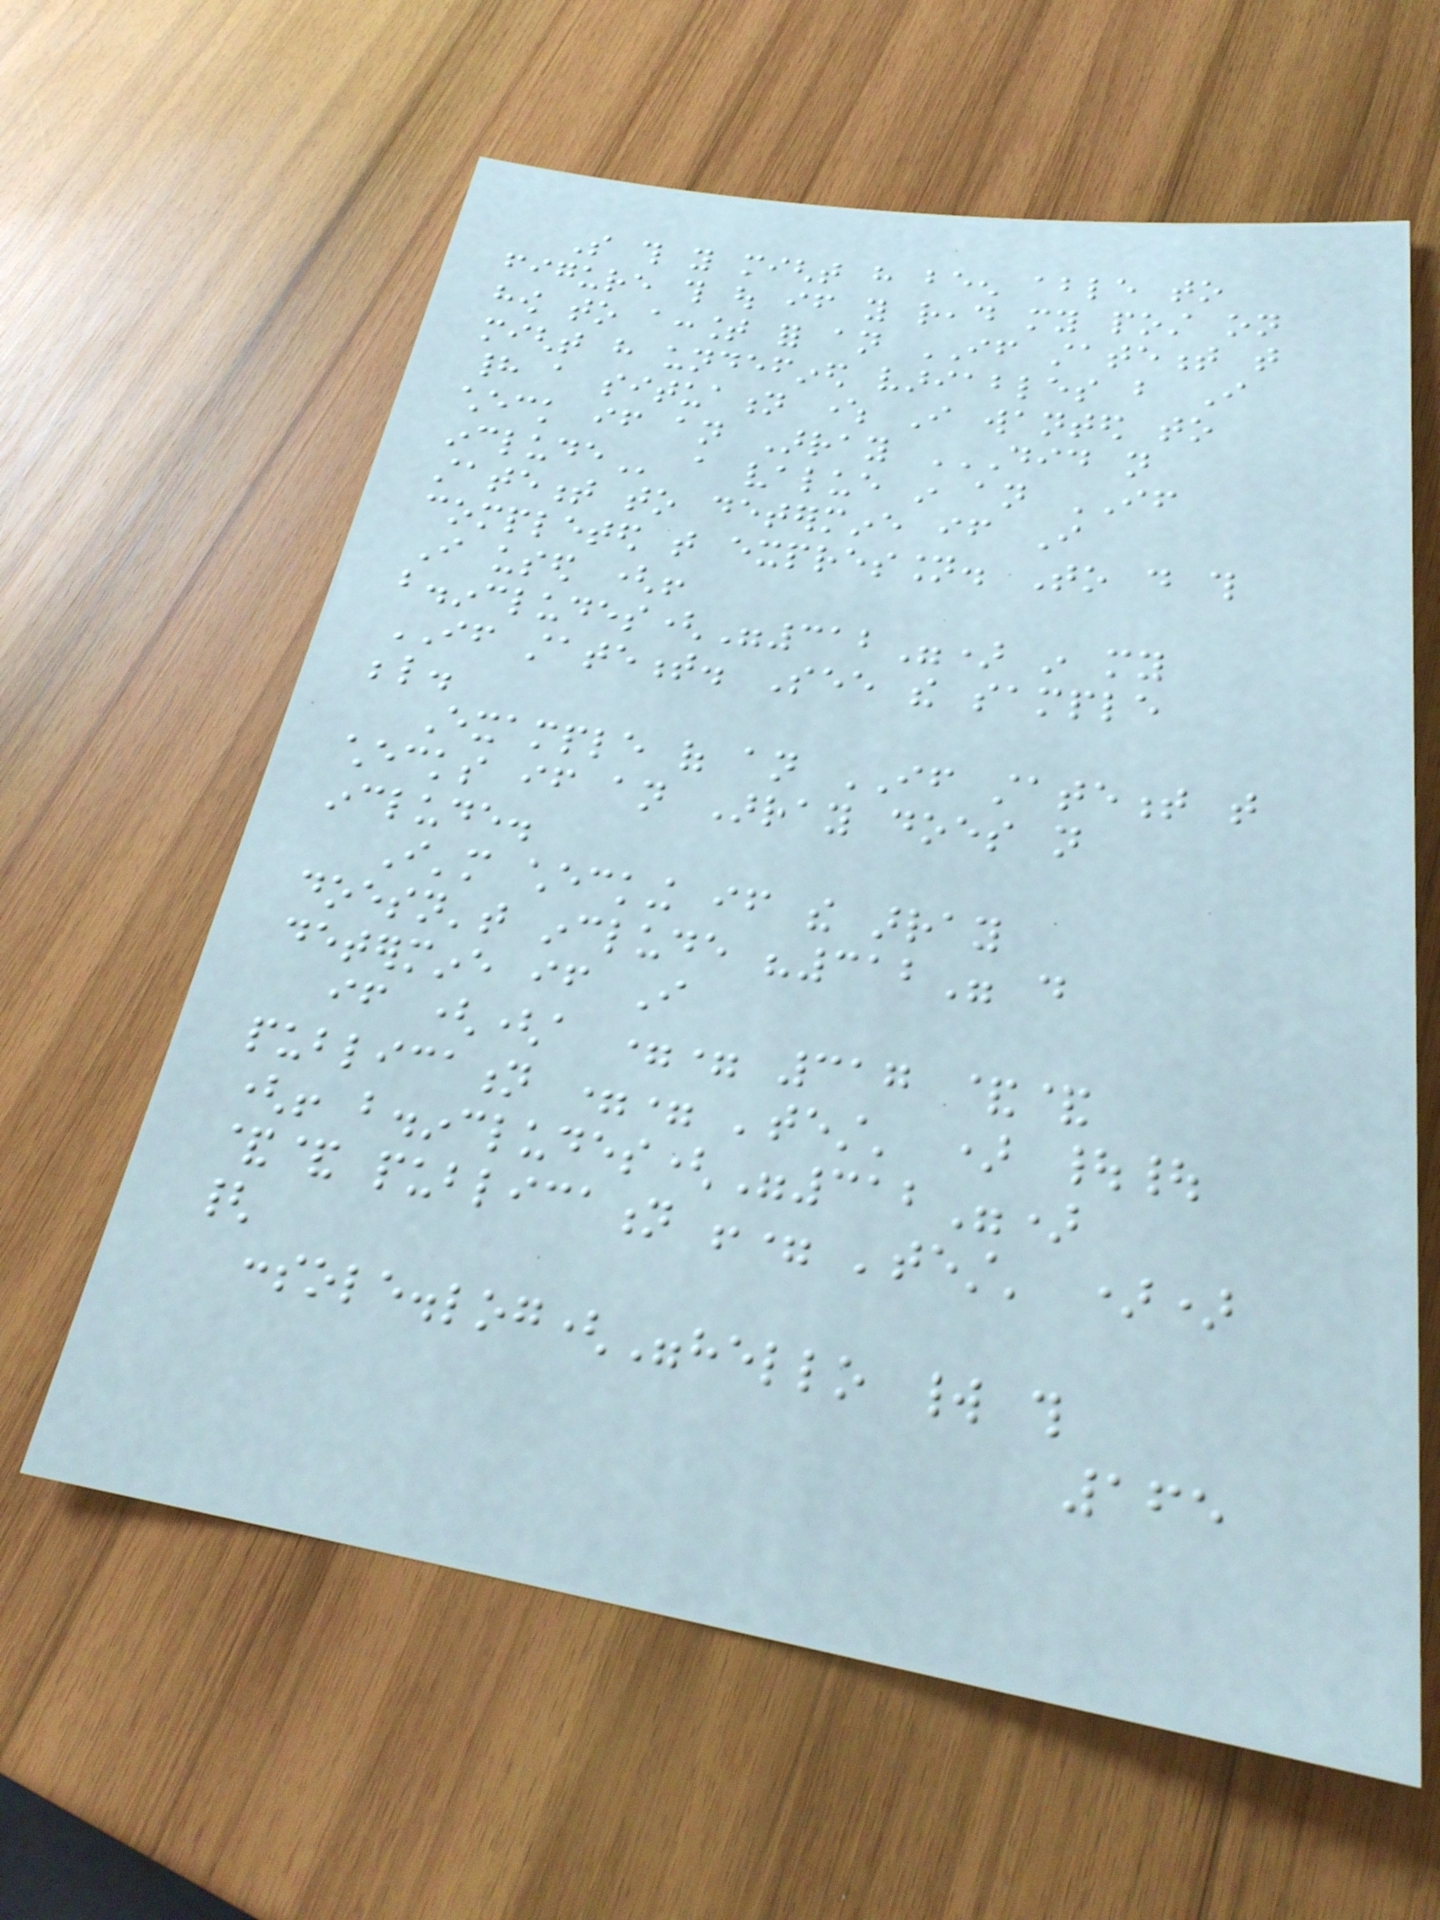So this you might have been able to
figure this out if you read my post on
how to account for an IF statement that
might have undefined variables but I
had a situation where I wanted to
check if an Array DID NOT
INCLUDE a value in an IF
statement to determine if I
completed that expression. To do this
I used (!
b.includes("312") in my
IF statement. See the sample
below.
Example of an IF statement that
checks if an Array does not
include.
I'm checking if the array
doesn't include "312" do
determine if I
if ((a == 317 &&
publication == 'test' ) ||
(! b.includes("312")
&& publication != 'test' ))
{
console.log("hello world this
165
